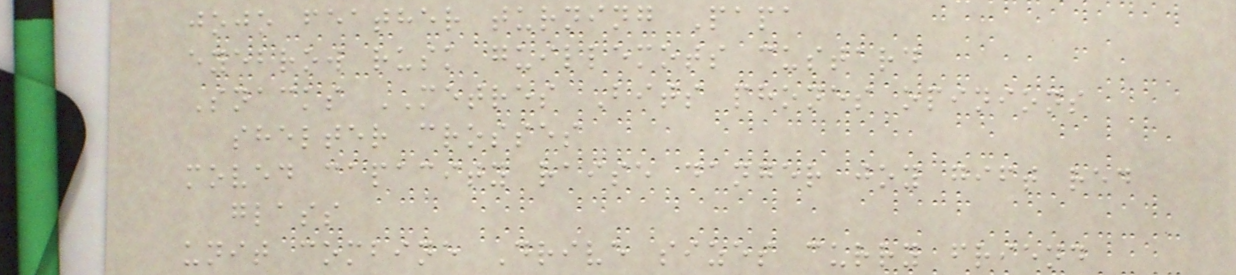jojo feather turning Papa
eyebrow rusk guillemots custard
Snacks METRES Bits phones opinions
shelter crosses
moved capacity raise danger joy gift red
glass
unit combine Drive sizes curry friend
